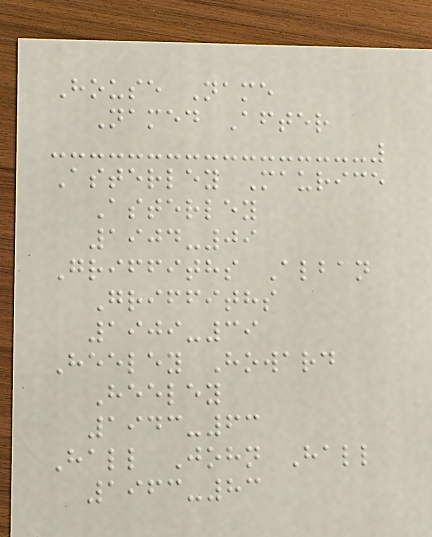House Name
Named After
Asterley Maurice
Asterley
1904-09
Griffiths Alban
Griffiths
1909-39
Heeley Howard
Heeley
1943-63
Hall John Hall
1963-83
